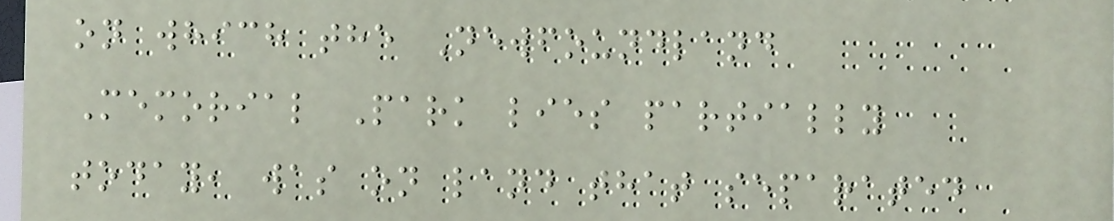on which the Newfoundland
Memorial Park lies partially
today, was on land that separated
